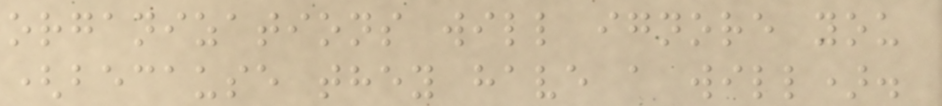organizations will ignore you
(because they have a will).
